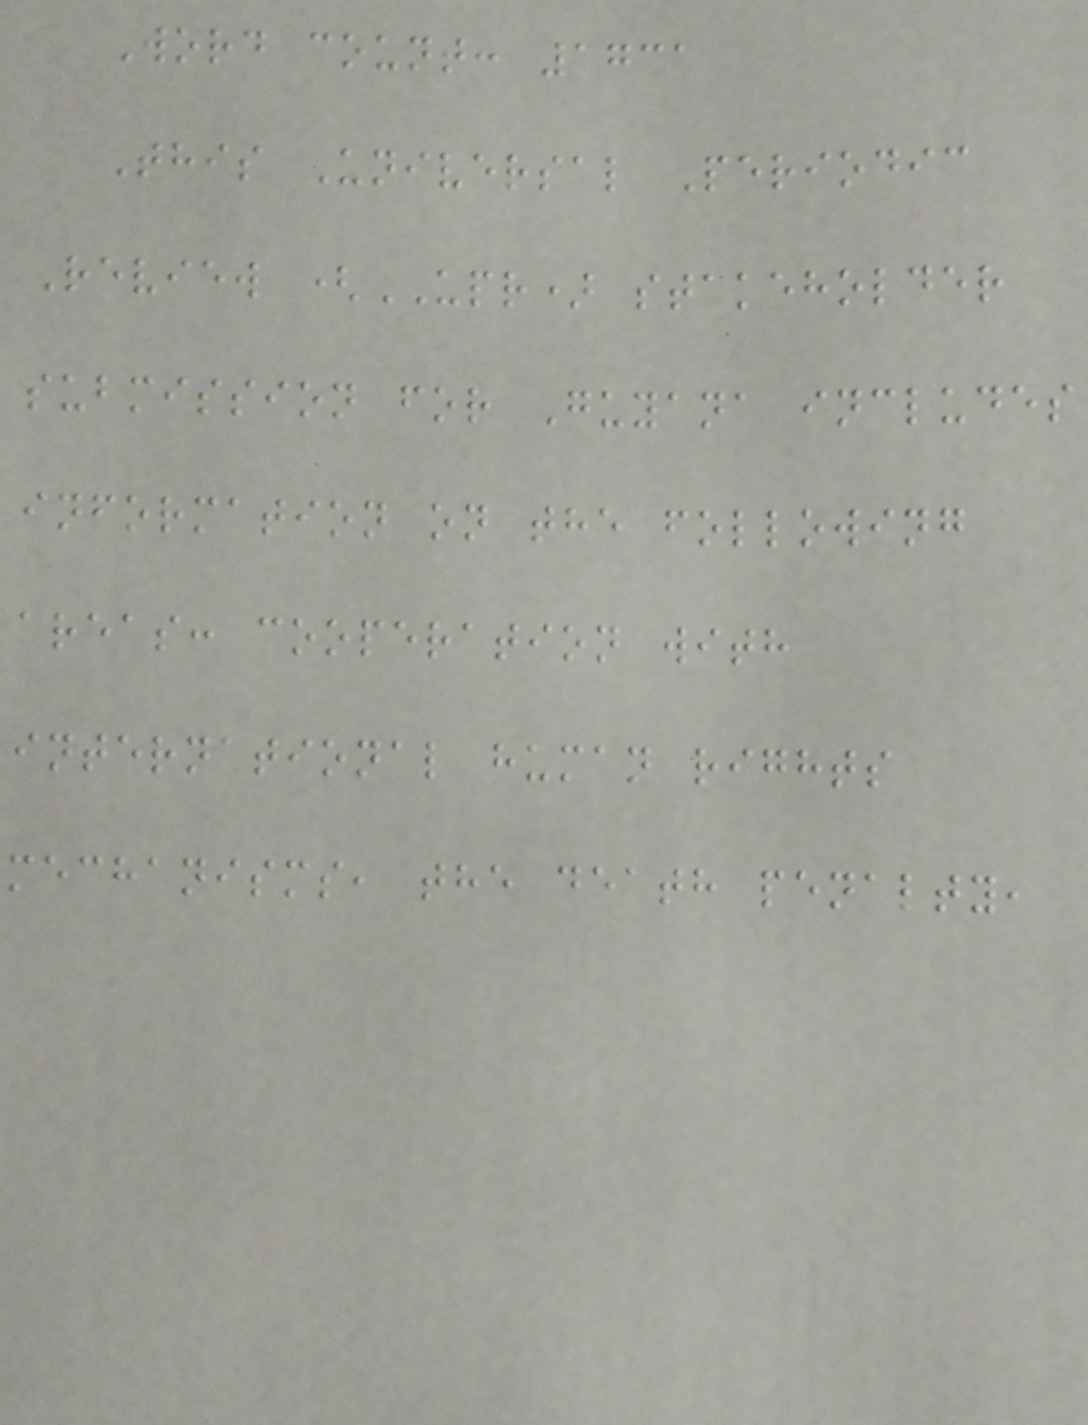Word count: 1731
This Universal Periodic
Review (UPR) stakeholder
submission for Guyana includes
information on the following
areas: cooperation with
international human rights
mechanisms, the death penalty,
